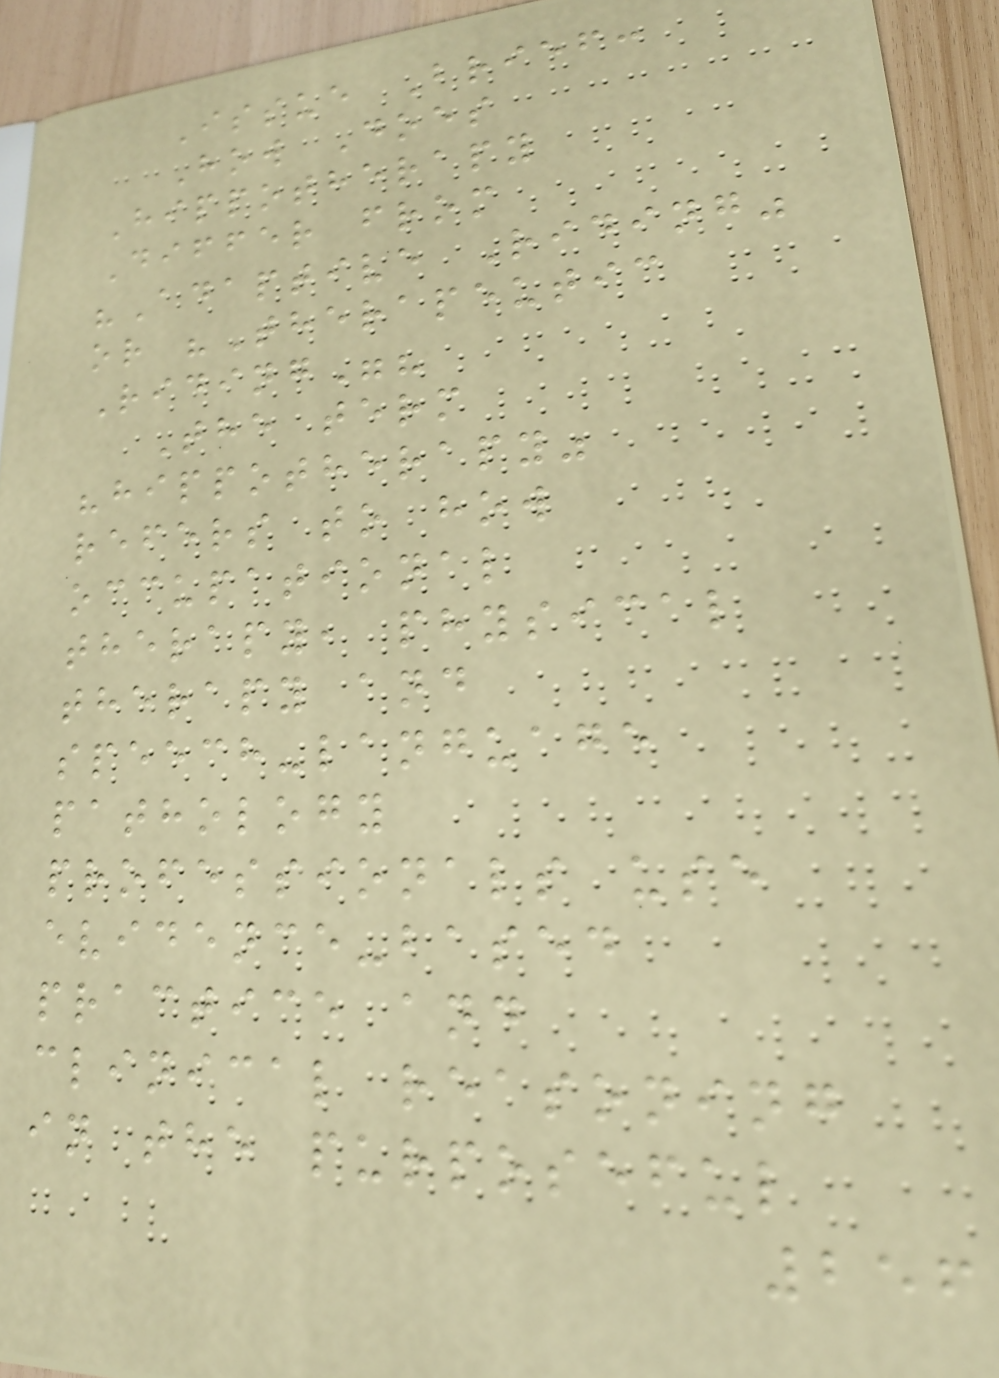Issue Brief:
How Does
Hippotherapy
Differ from
"Adaptive Riding"
or "Therapeutic
Riding"?
The term
"hippotherapy"
refers to how
occupational
therapy, physical
therapy and
speech-language
pathology
professionals use
evidence-based
practice and
clinical reasoning
in the purposeful
256
